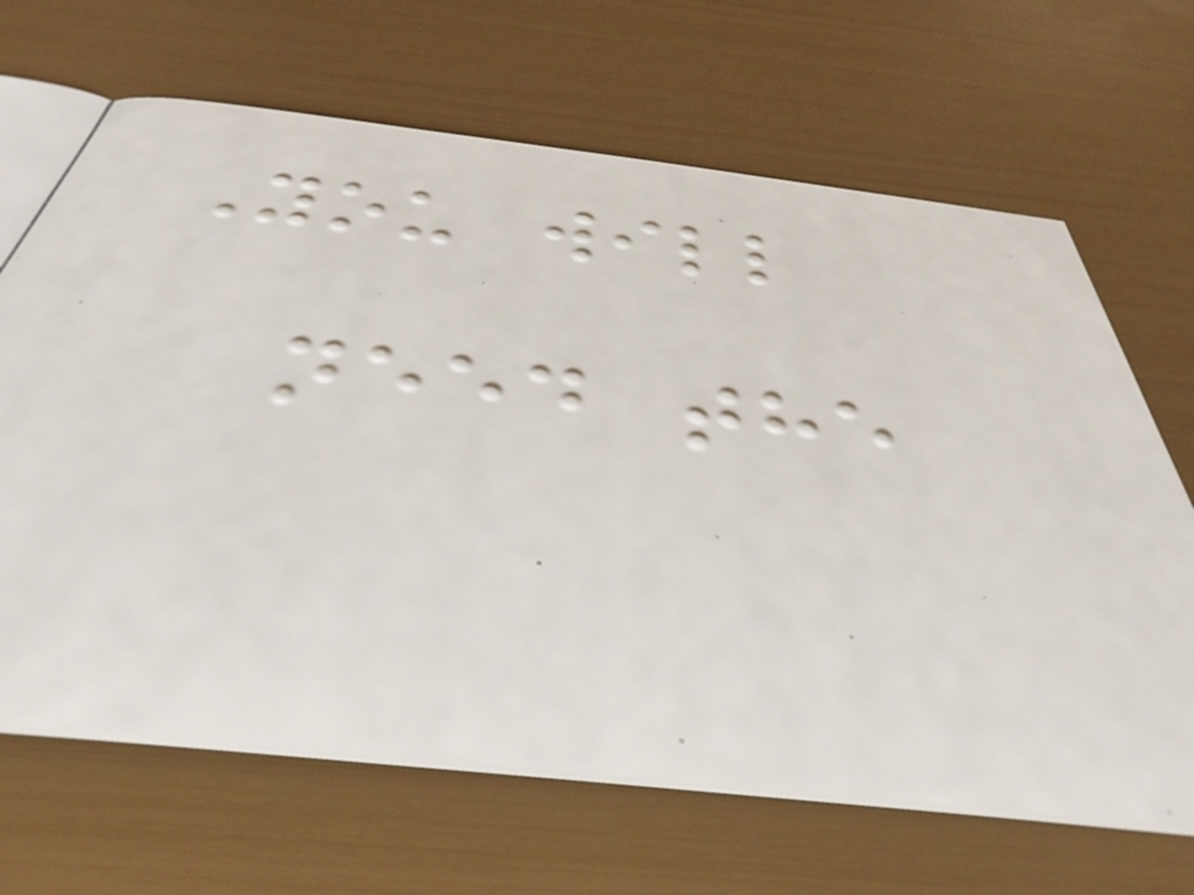You will
need the
